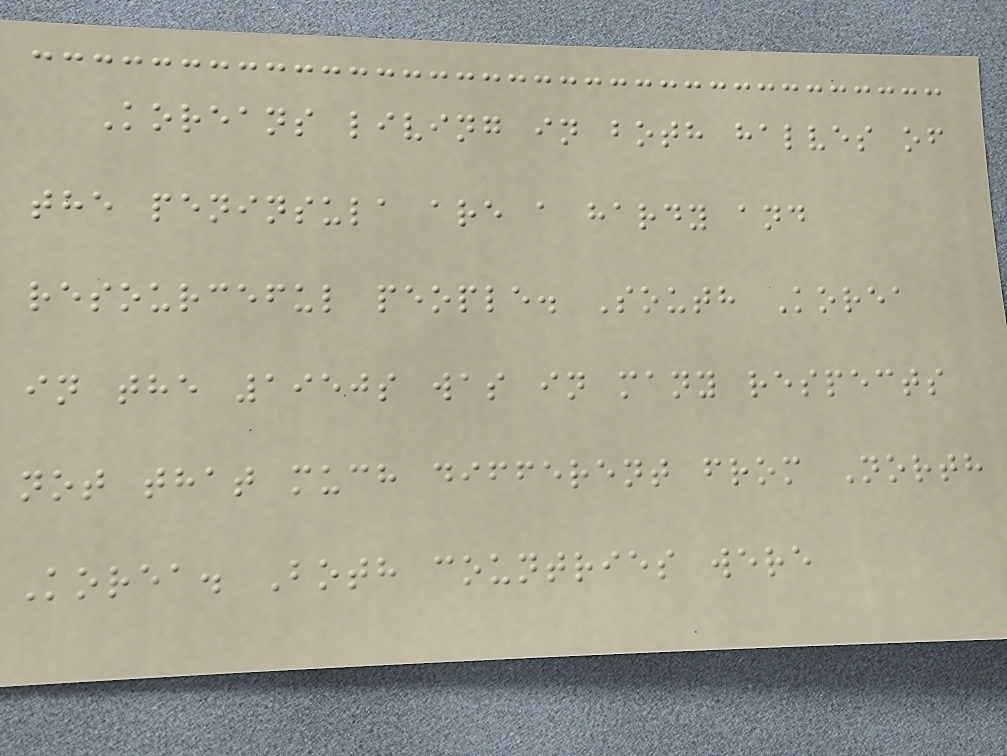Koreans living in both halves of
the peninsula are a hardy and
resourceful people. South Korea
in the 1950s was in many respects
not that much different from North
Korea. Both countries were
